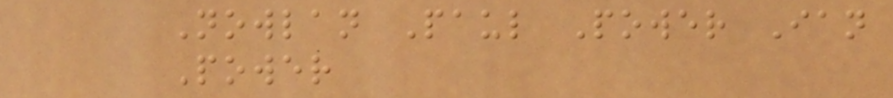Nowlan Paul Power Ian
Power
